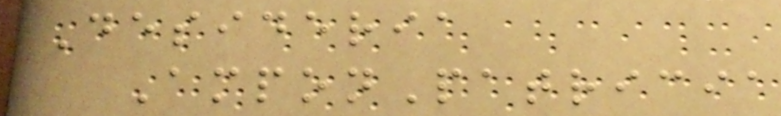Desideria
AmponPatricia
